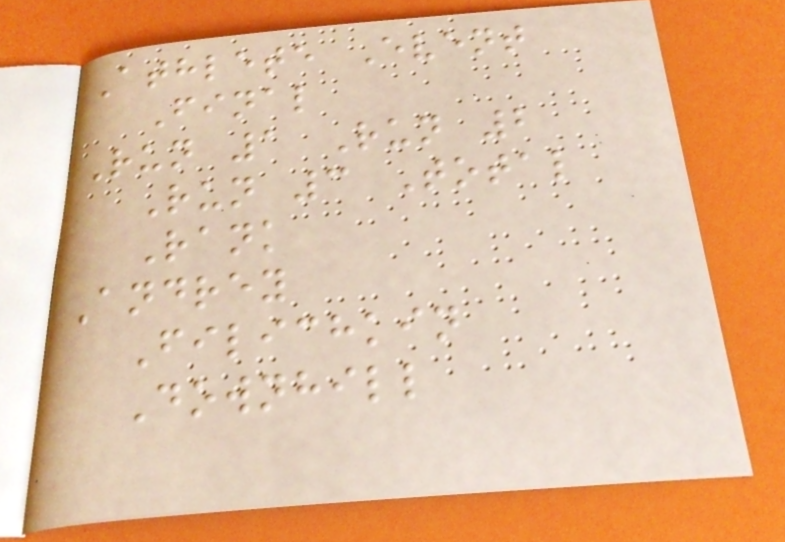Athlete Event
Final
Run 1 Run 2
Run 3 Total
Rank
Andrey
Filichkin
Downhill
